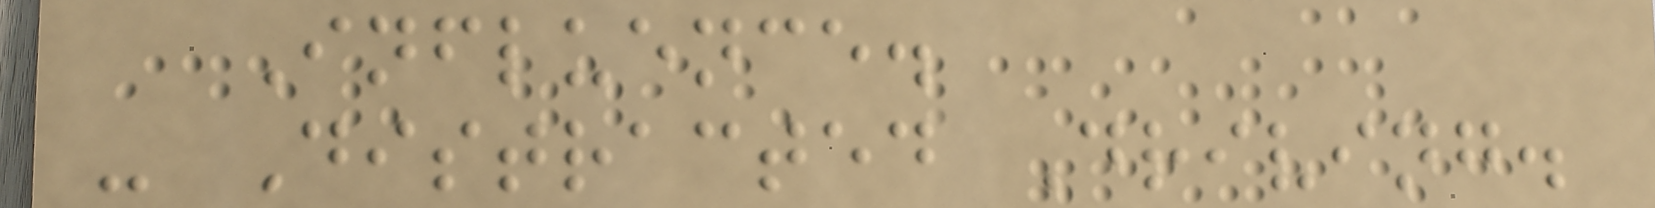Influence.
- Distracted Driving.
